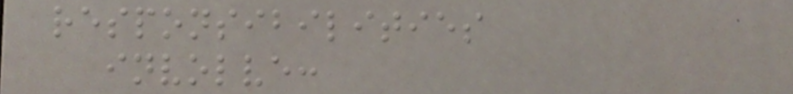responsibilities
involve:
